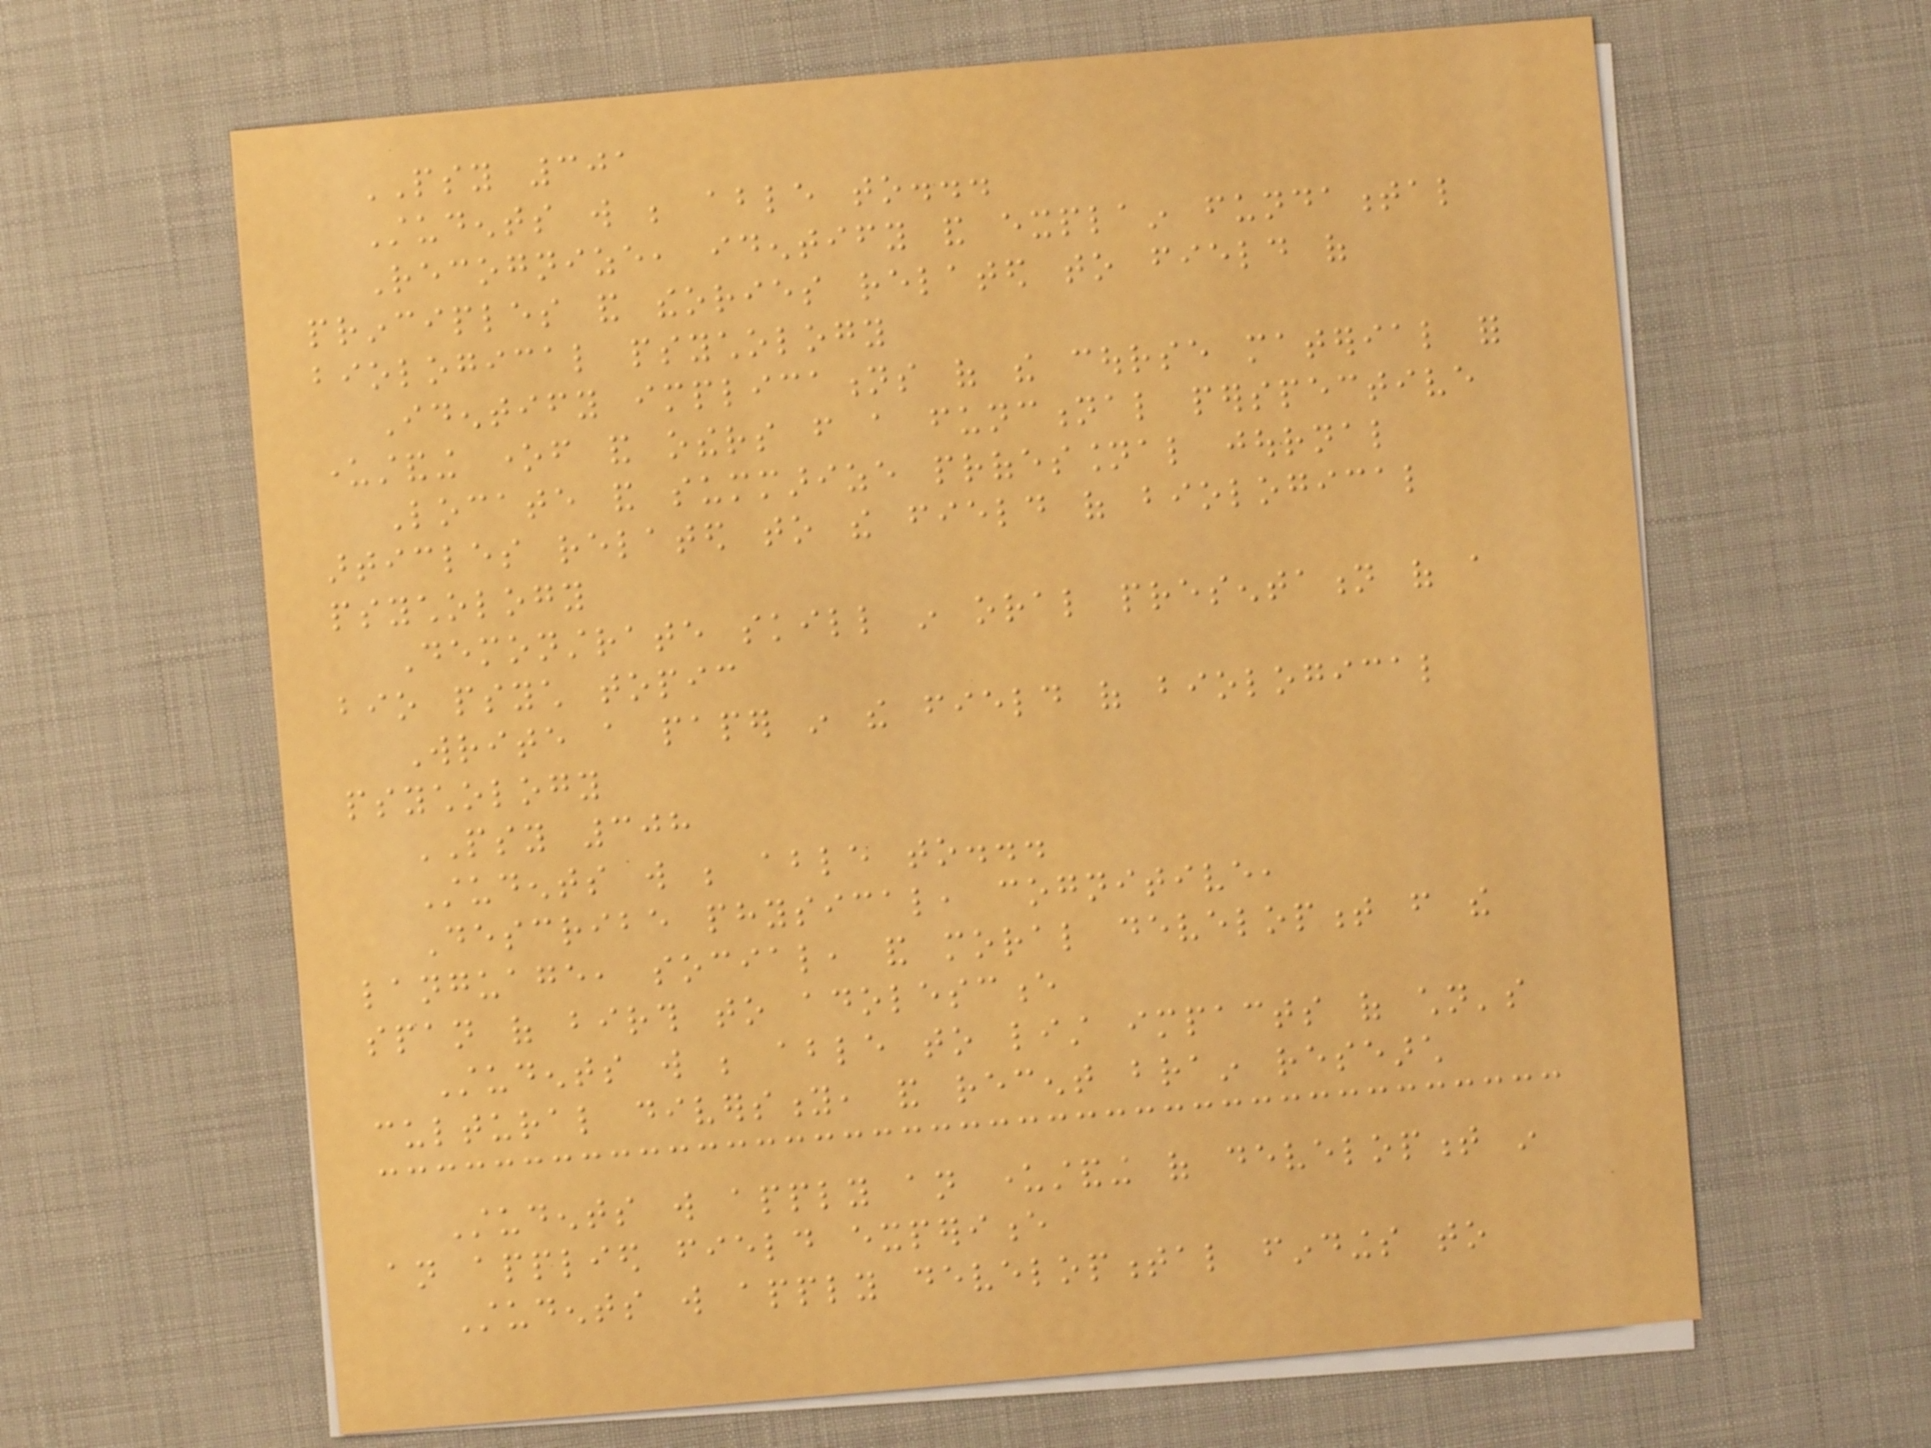PSY 301
Students will be able to...
Recognize, identify and explain fundamental
principles and theories related to field of
biological psychology
Identify implications of the course material for
understanding oneself and others from a functional perspective
Locate and summarize professional journal
articles related to the field of biological
psychology
Demonstrate skill in oral presentation of a
bio psych topic
Write a paper in the field of biological
psychology
PSY 308
Students will be able to...
Describe physical, cognitive,
language, social, and moral development from the
span of birth to adolescence
Students will be able to list impacts of children's
cultural diversity, and recent brain research
Students will apply an understanding of development in
an applied field experience
Students will apply developmental findings to
